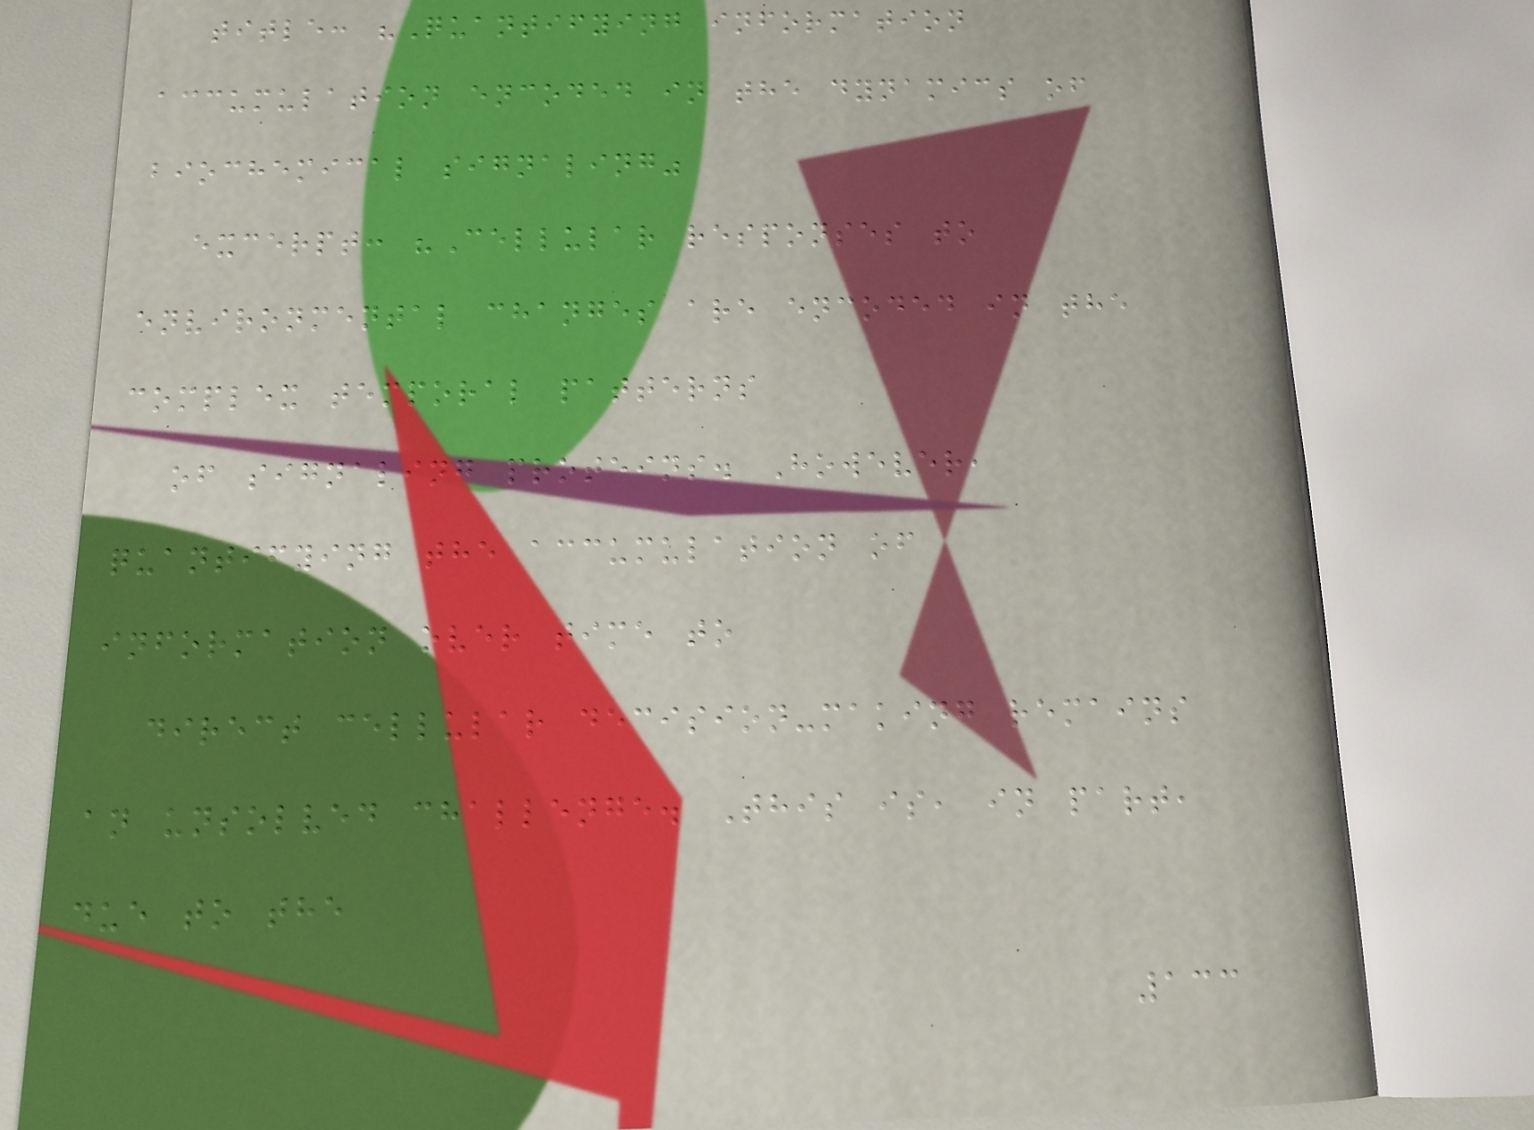title: "Quantifying information
accumulation encoded in the dynamics of
biochemical signaling"
excerpt: "Cellular responses to
environmental changes are encoded in the
complex temporal patterns
of signaling proteins. However,
quantifying the accumulation of
information over time to
direct cellular decision-making remains
an unsolved challenge. This is, in part,
due to the
133
